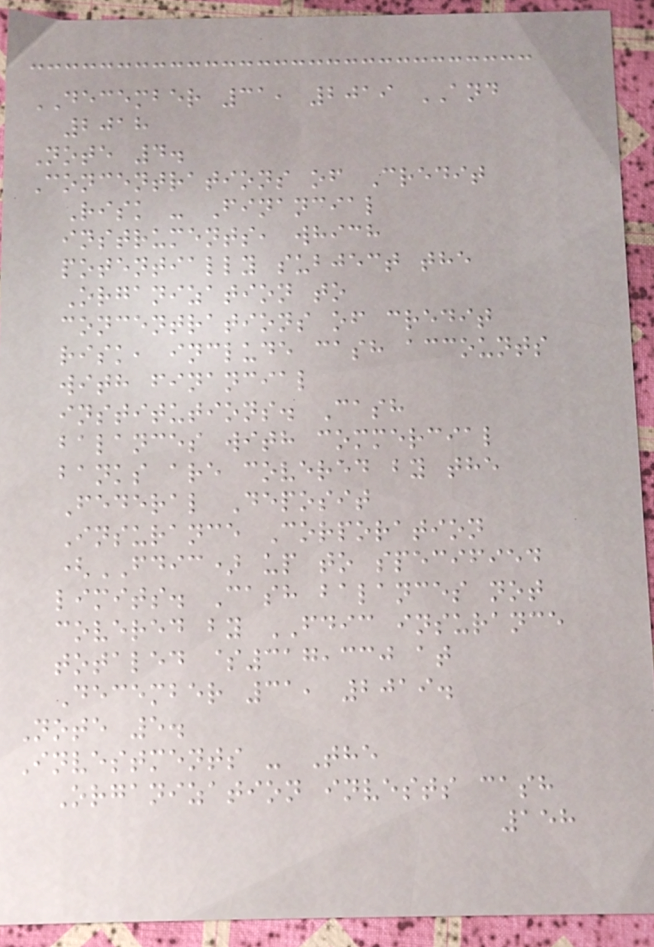DECEMBER 31, 2019 AND
2018
Note 4.
Concentrations of Credit
Risk - Financial
instruments, which
potentially subject the
Organization to
concentrations of credit
risk, include cash accounts
with financial
institutions. Cash
balances with commercial
banks are covered by the
Federal Deposit
Insurance Corporation
(FDIC) up to specified
limits. Cash balances not
covered by FDIC insurance
totaled $317,330 at
December 31, 2019.
Note 5.
Investments - The
Organization invests cash
158
